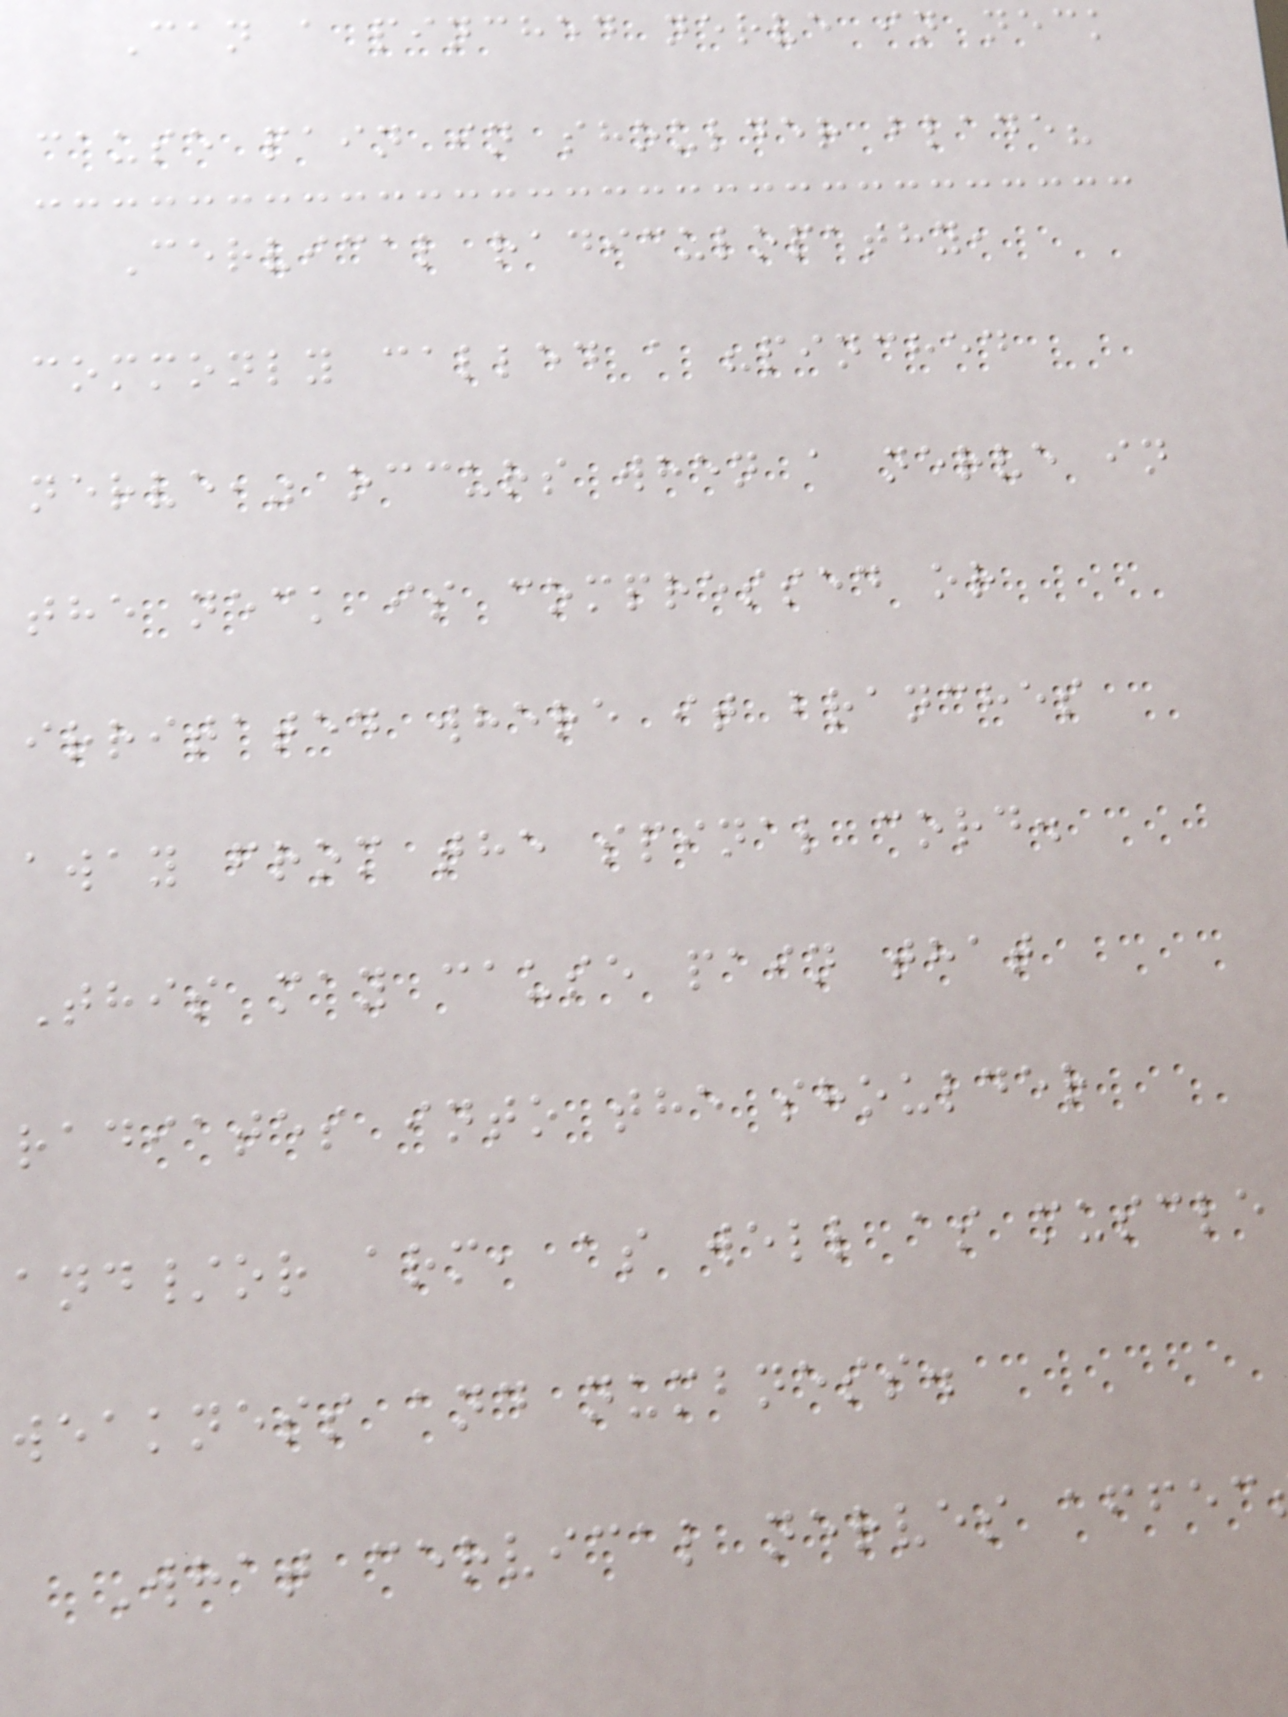Can a pinched nerve in neck
cause pain in shoulder blade?
Cervical radiculopathy,
commonly called a "pinched
nerve," occurs when a nerve in
the neck is compressed or
irritated where it branches
away from the spinal cord.
This may cause pain that
radiates into the shoulder
and/or arm, as well as muscle
weakness and numbness.
What cervical nerves affec
